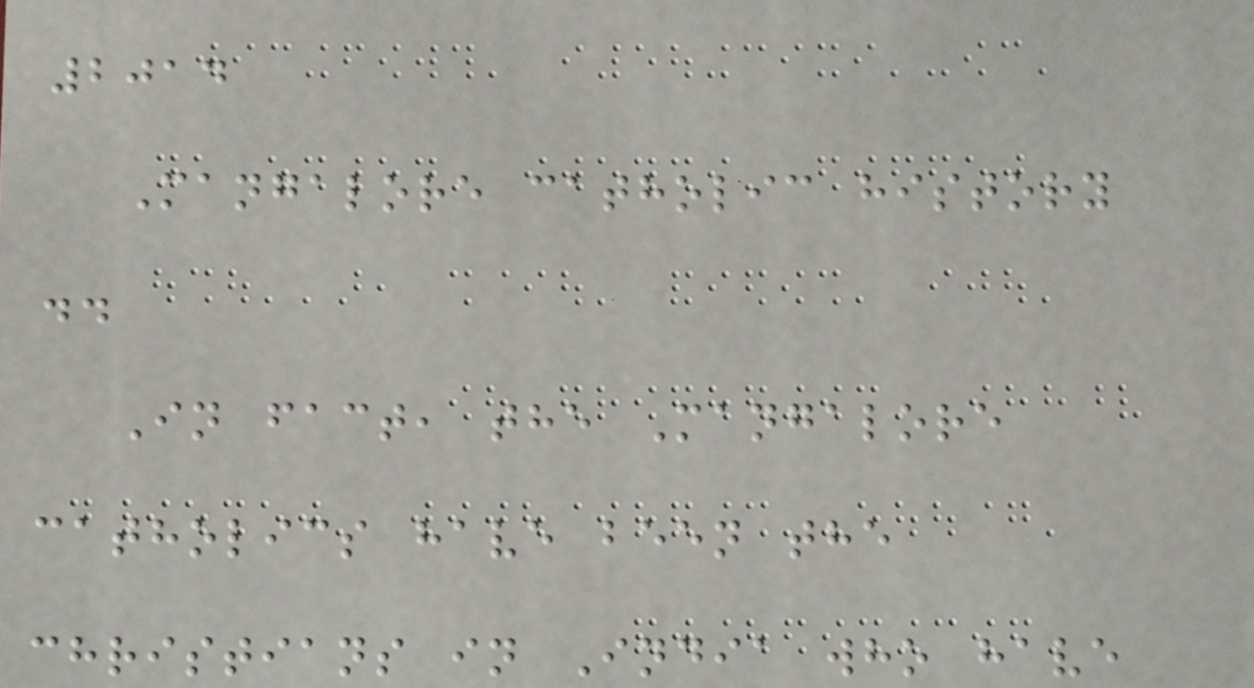2014
Mangalore catholic history
..
In fact, the Mangalore
catholics have been the
christians in India who have
